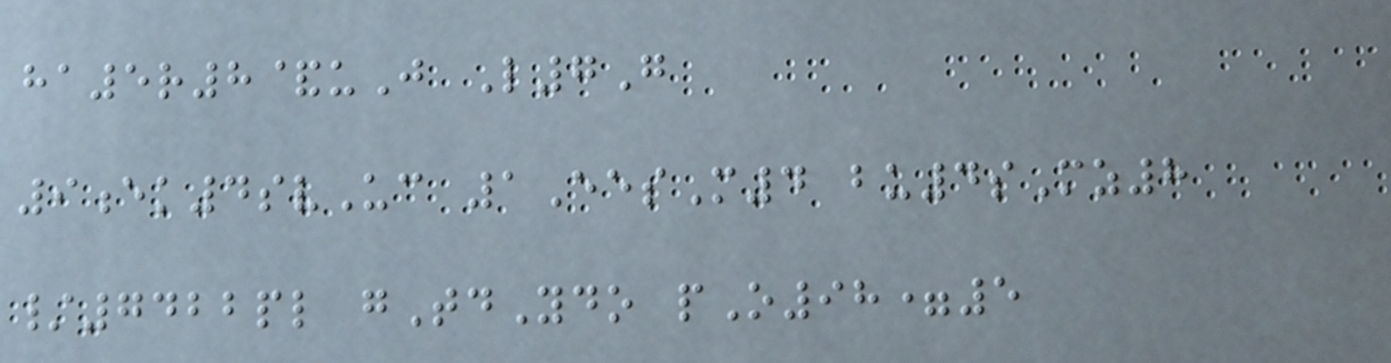ha5r8&uJ L7G
9ek4svUc 1EesM4 bu4sMz8
/7422pl gTdYdo pO98=5
